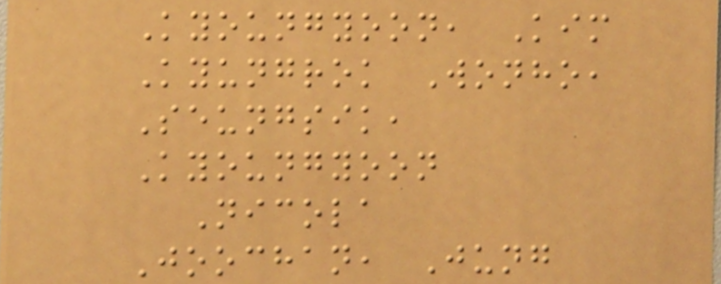Kyoungyoon, Kim
Kyungrok Wonho,
Seungsik,
Kyoungyoon
Nicola
Joochan, Jung
